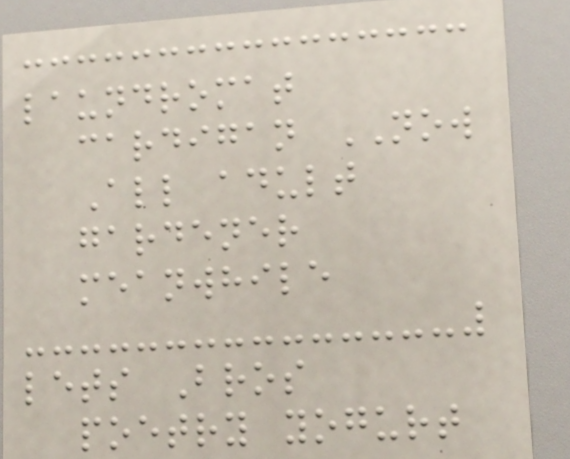laundromat
cardigan NOW
All adult
gardener
meanwhile
lets Bros
poetry yogurt
